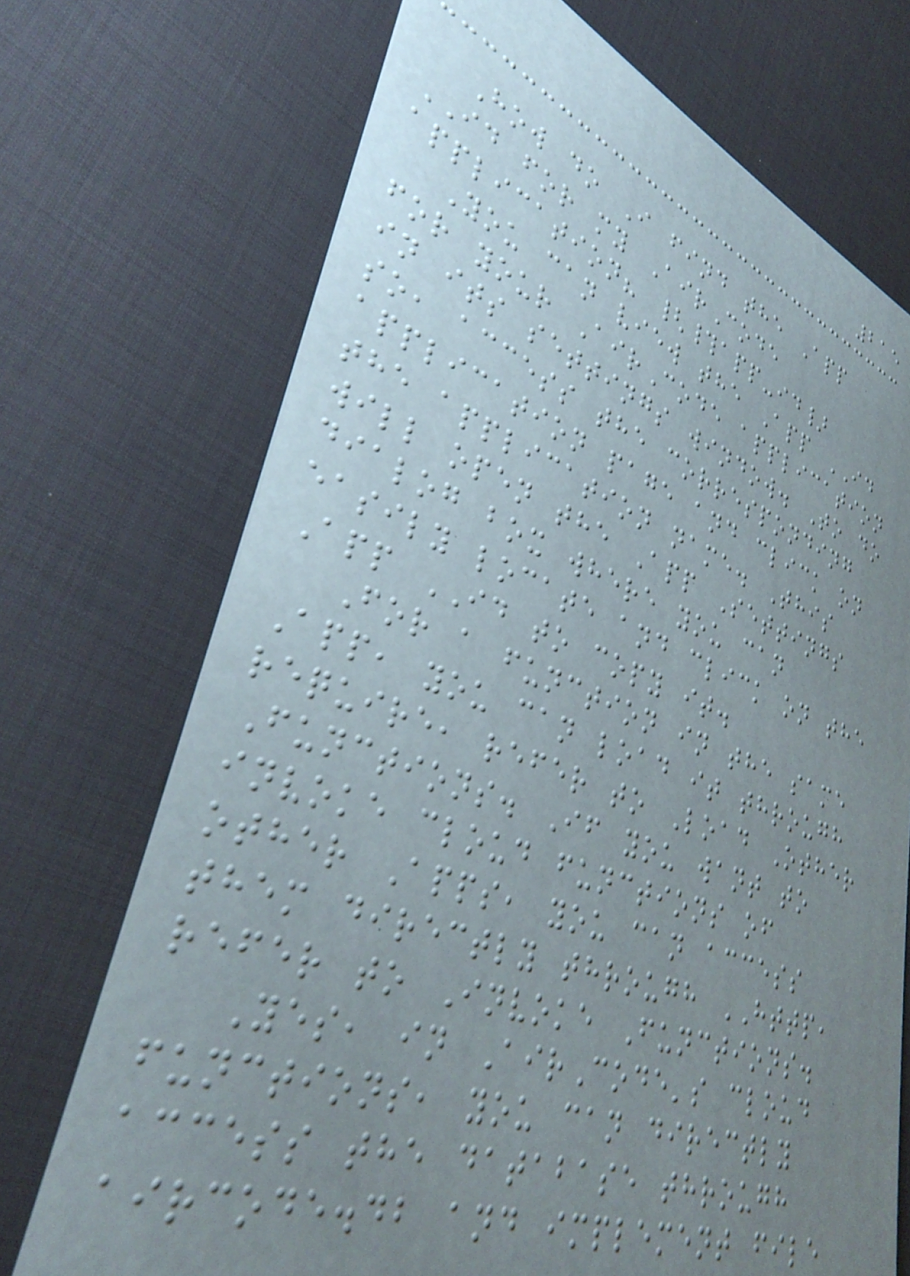215
How do I find the App
ID for my AirCode
application? {#app-id}
You can view the App ID
for your AirCode application
in its settings window. To do
so, access the corresponding
application page and click on
the application name. This
will open the App Settings
dialog box where you can
easily locate and click on the
App ID to copy it.
For a function in the same
App, you can load it through
require, refer to Load Other
Functions. If you want to
invoke cloud functions of
other Apps, you can access
them directly through HTTP,
refer to Invoke Functions.
Yes, in AirCode's cloud
functions, you can directly
access the database through
aircode.db and implement file
